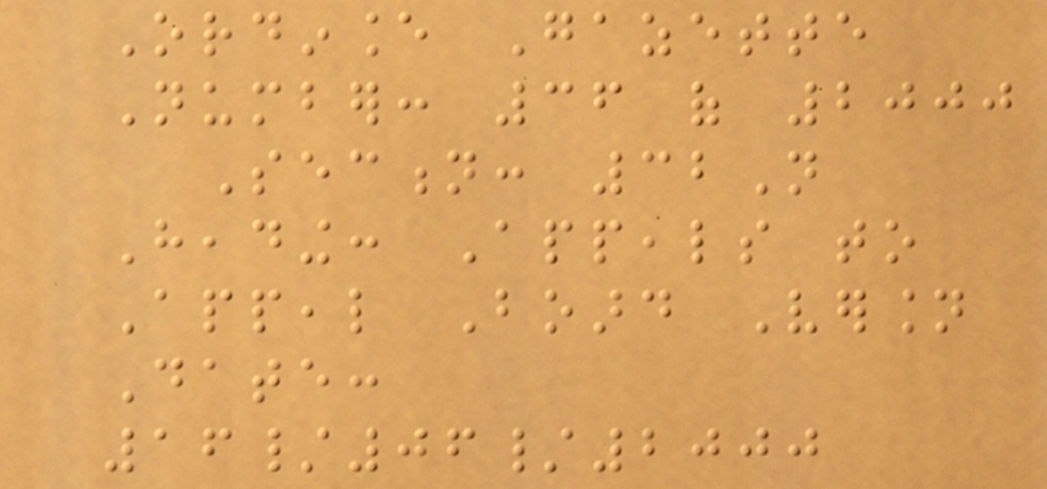Ordinance Gazette
Number: 36 of 2000
Section: 32N
Heading: Appeals to
Appeal Board Version
Date:
16/06/2000
